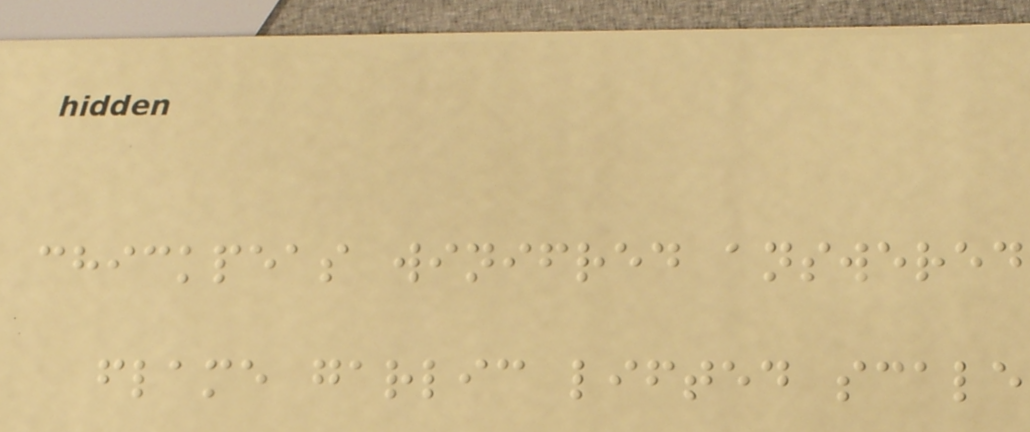chickpeas winifred answered
flame garlic lifted scale
